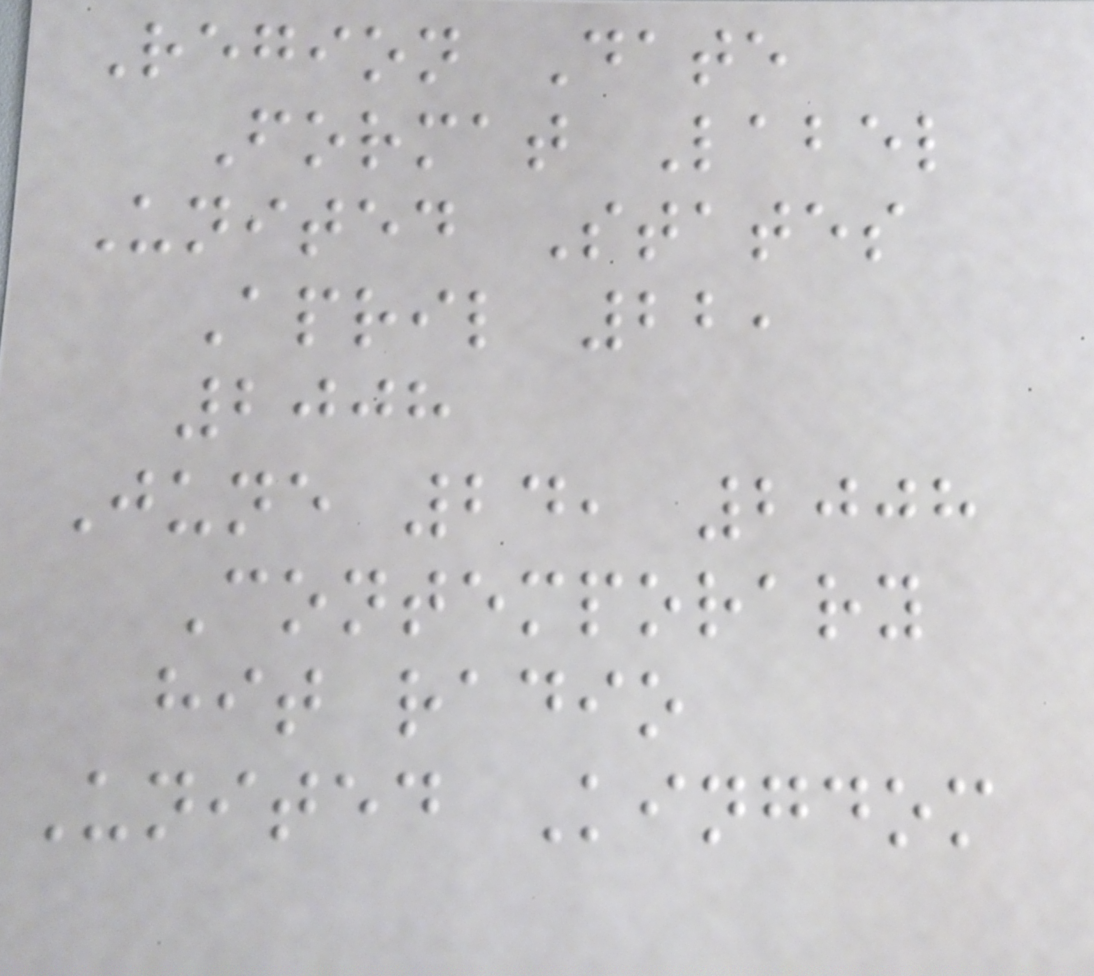Region Date
Format Label
United States
April 22,
2008
June 24, 2008
Contemporary
hit radio
United Kingdom
